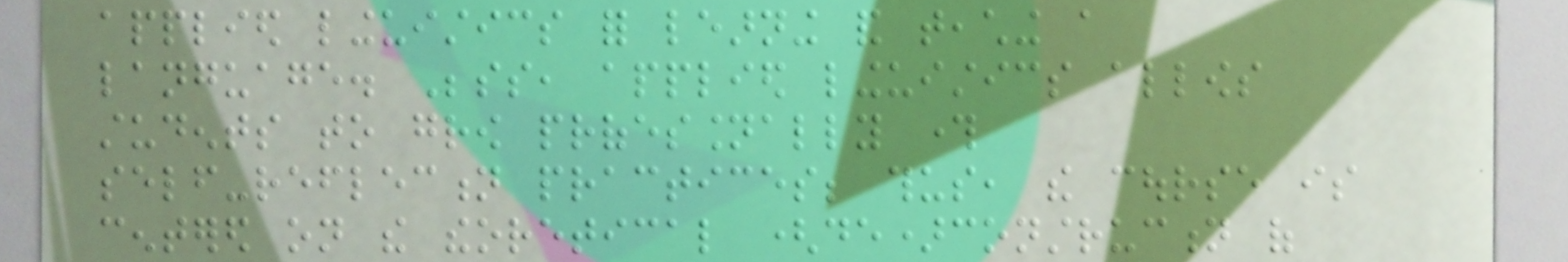applied linguistics for learning and teaching a
language. Besides, applied linguistics allows
students to grow professionally through
self-reflection practices; thus, the course is
centered on the theoretical (de)construction of
